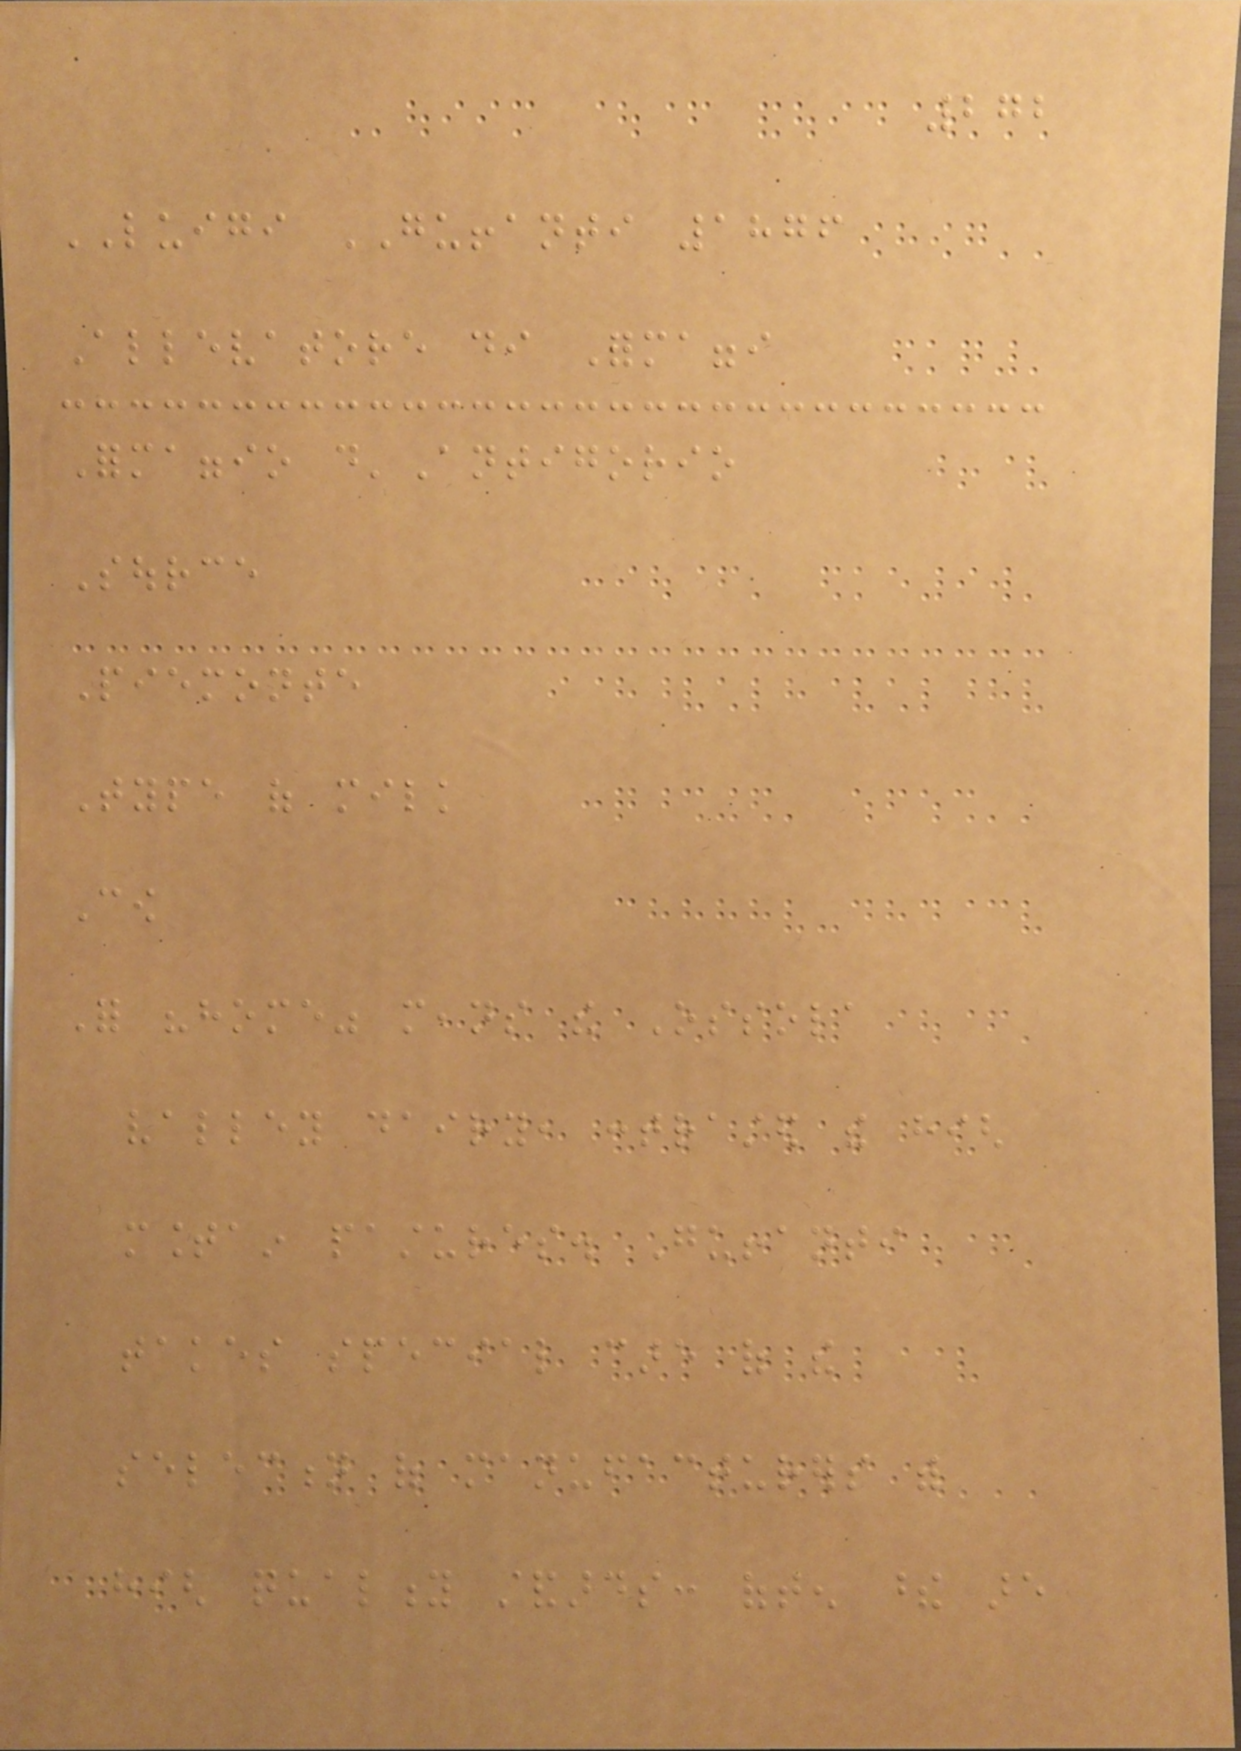272
LUIGI GUFFANTI 1876
Allevatore di Formaggi
Formaggio d'Antigorio
Source
Piemonte
Type of milk
Cow
For "home" means the Ossola
valley dairy, contrasted the high
mountain pastures. Guffanti
takes special care of the
selection of manufacturers with
high quality standards: often these are
